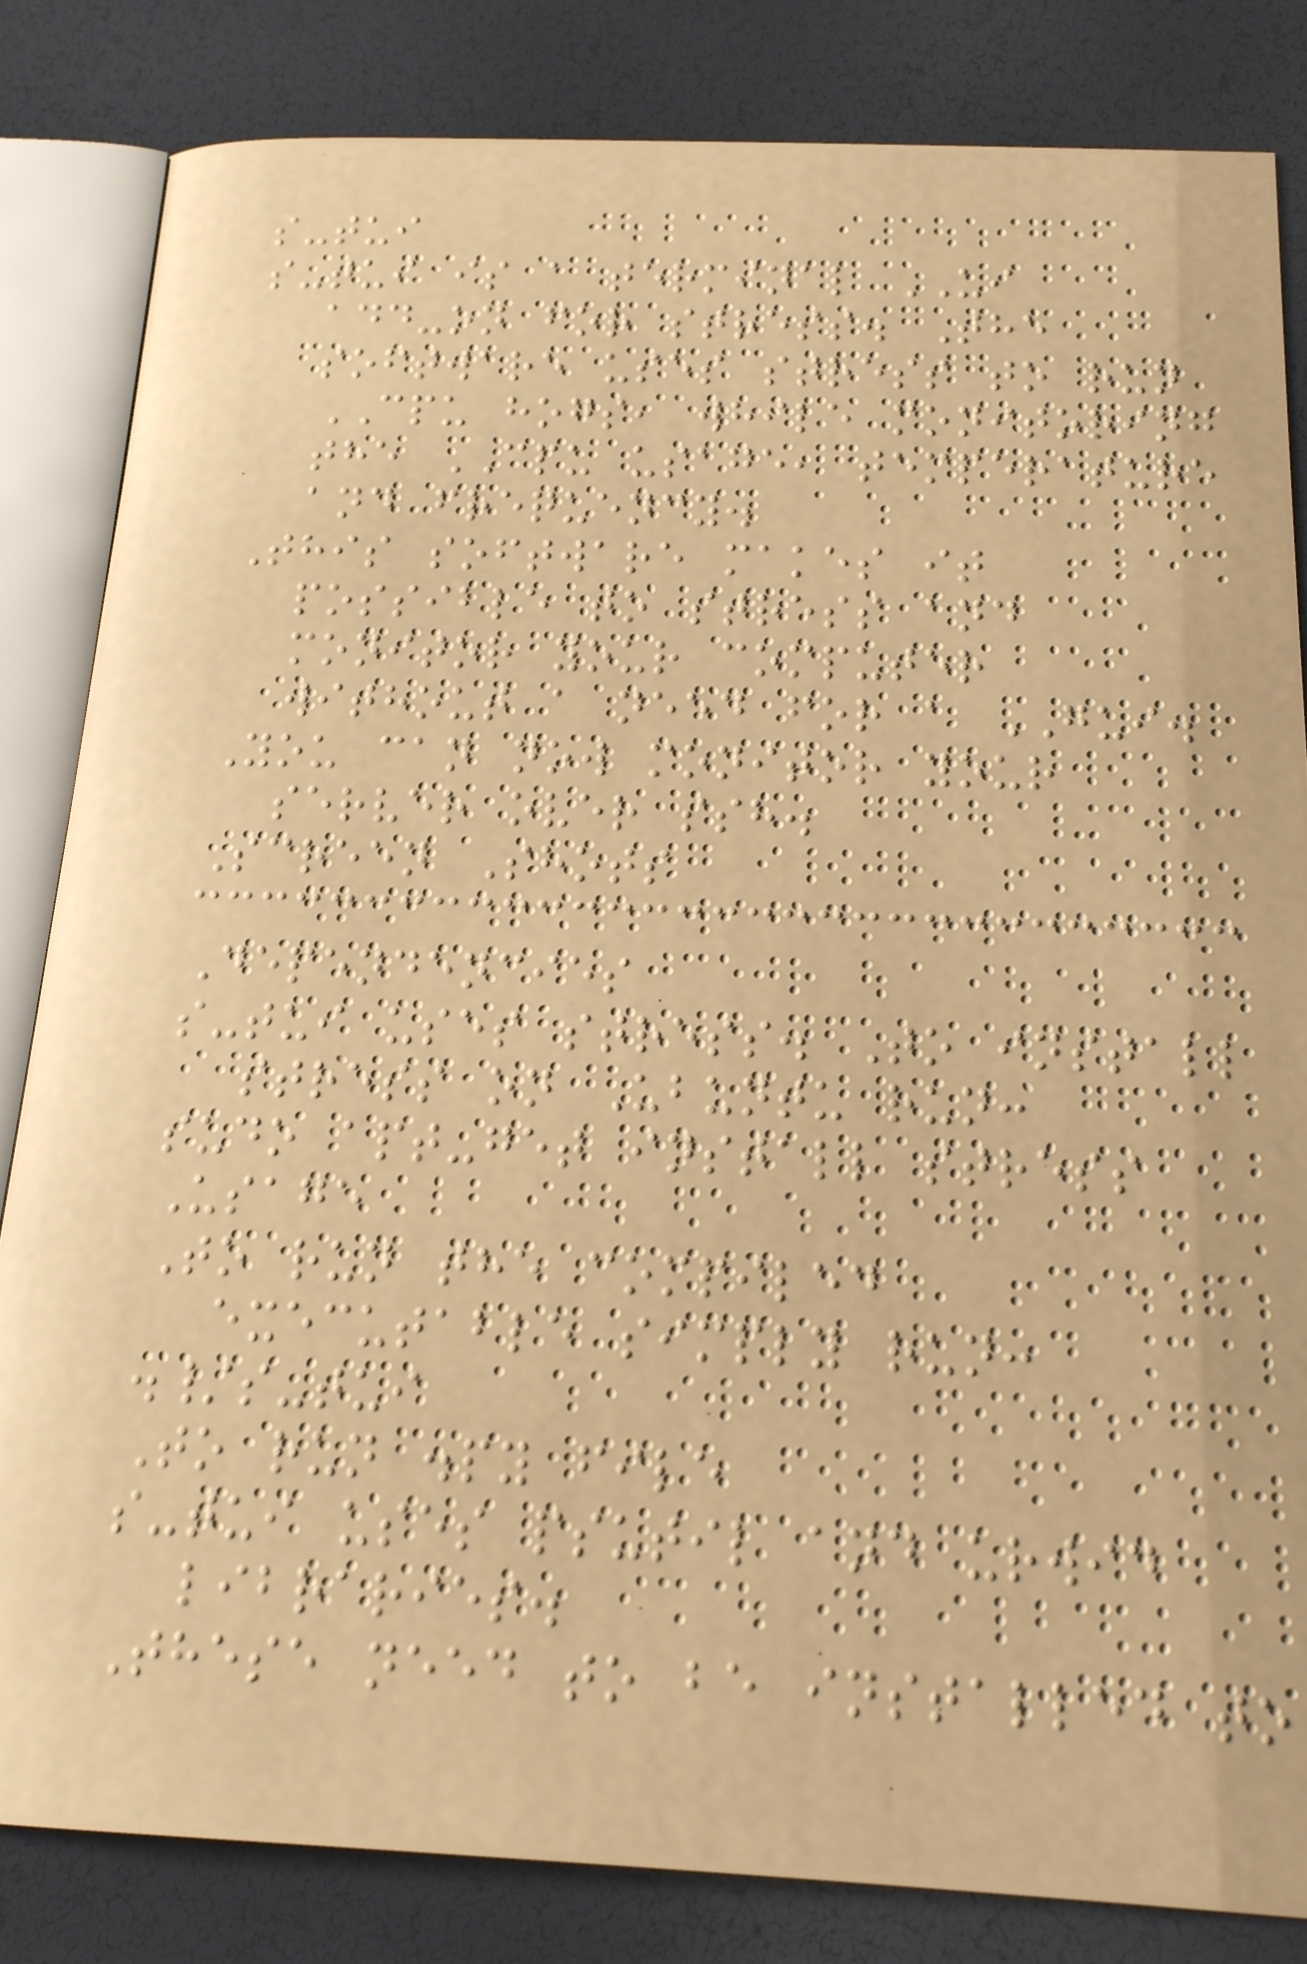s-tui
s-tui is a terminal UI
add-on for stress. The
software uses stress to run
CPU hogs, while monitoring
the CPU usage, temperature
and frequency.
This software makes it
possible to stress and
monitor your computer
without a need for a GUI.
You can now monitor your
server over ssh.
Screen Shots
Dependencies
s-tui uses stress. To install
stress on Ubuntu run:
sudo apt-get install stress
Usage
To run the compiled
executable simply run:
./s-tui
To run .py file
s-tui uses psutil and urwid
libraries.
These need to be installed to
